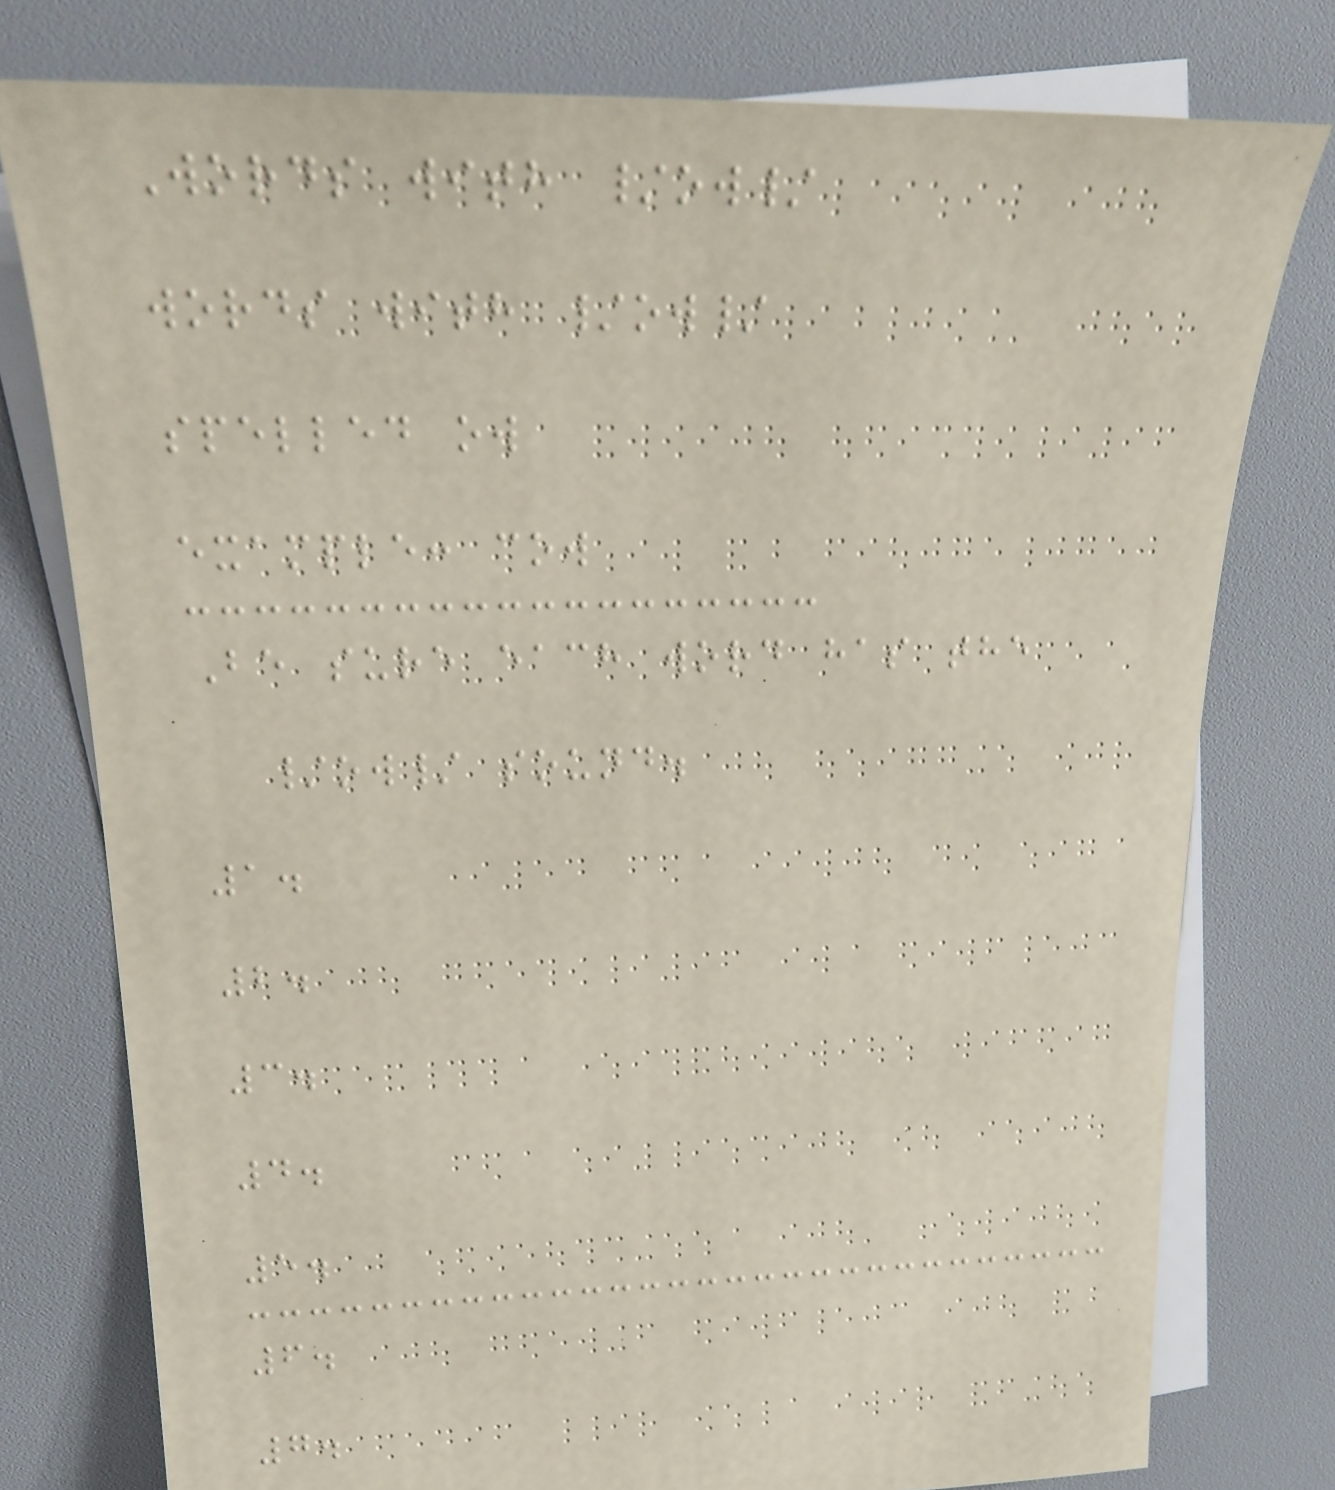Words with /ow/
words with /ow/
spelled ow
example: cow
Be sure each word has the
/ow/ sound.
1.
2.
3.
4.
5.
6.
7.
